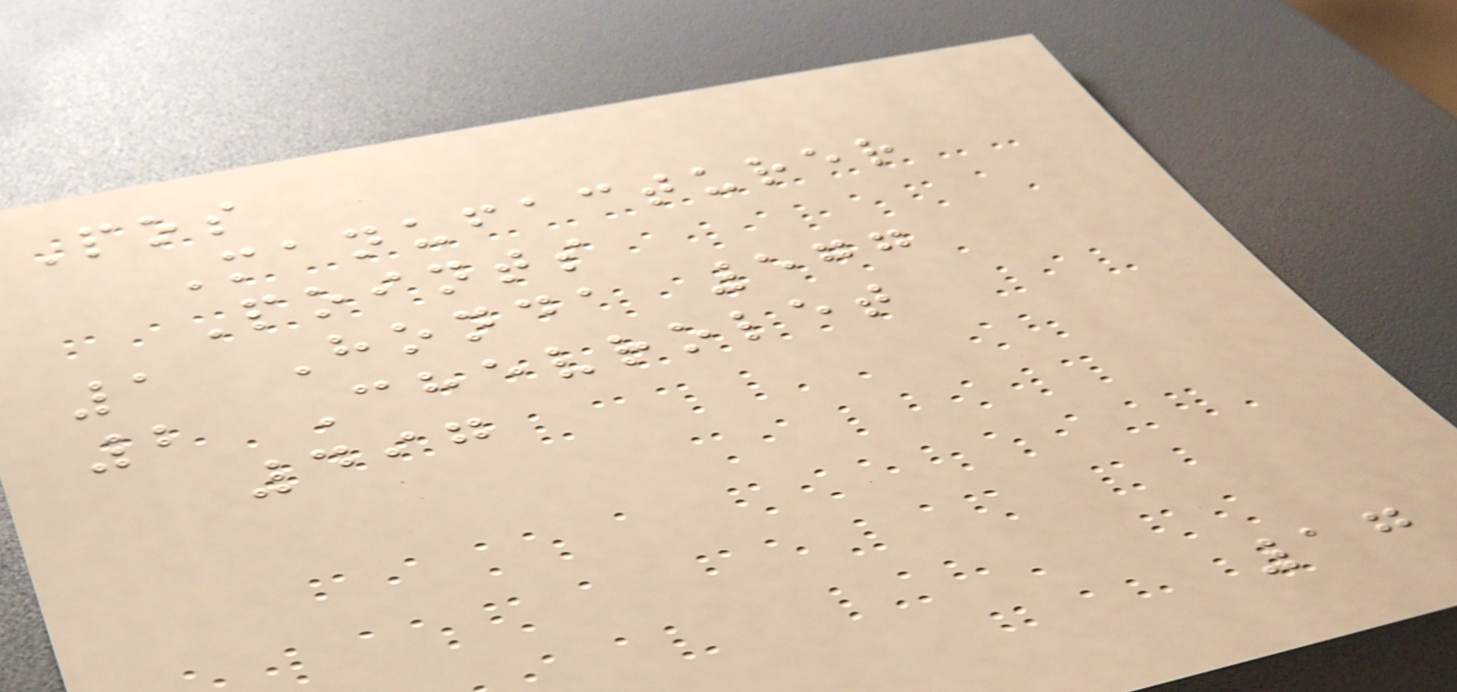Pos
Manufacturer
Points
1 Honda 577
2 Chevrolet
497
17
